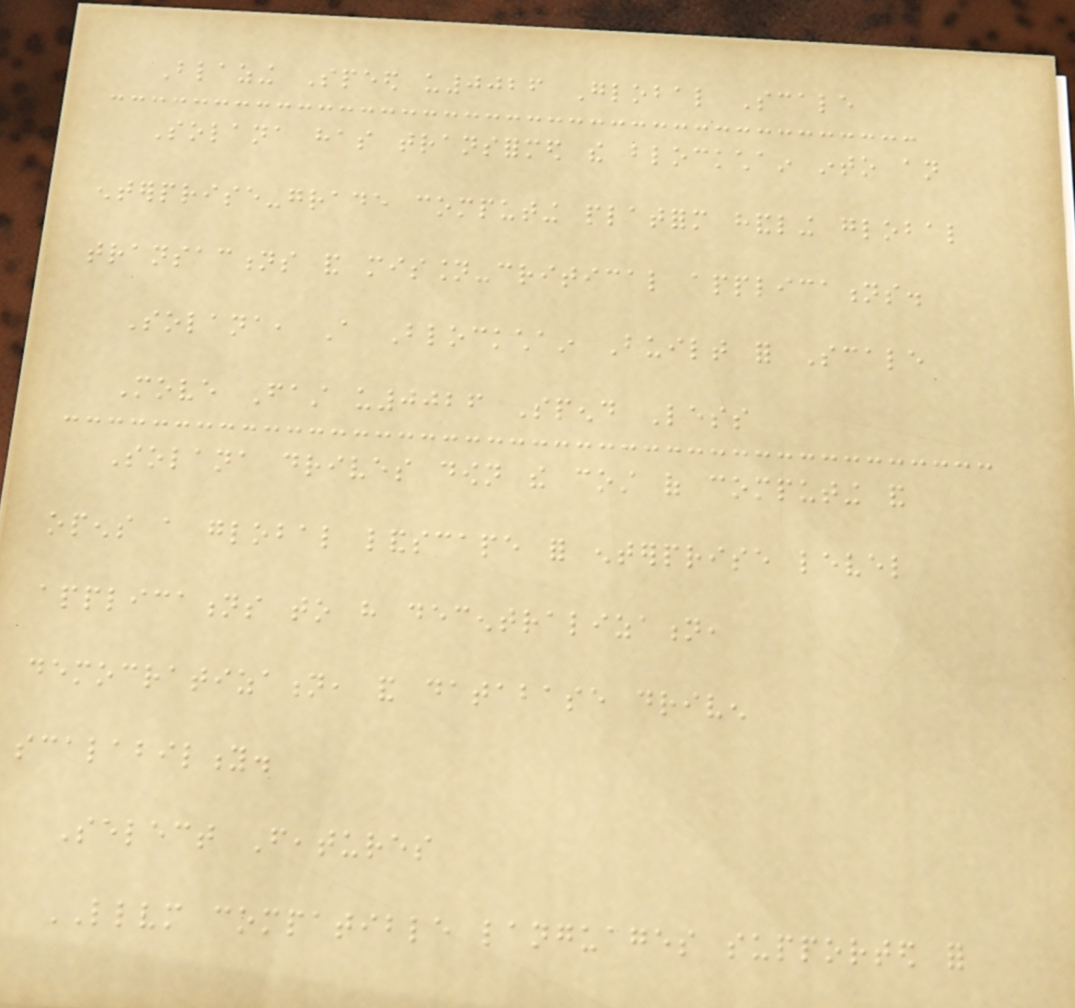Blazing Speed u0026 Global Scale
Solana has transformed the blockchain into an
enterprise-grade computing platform handling global
transactions and mission-critical applications.
Solana, A Blockchain Built for Scale
Move Fast u0026 Spend Less
Solana drives down the cost of computing and
opens a global landscape for enterprise level
applications to have decentralization,
democratization, and database driven
scalability.
Select Features
LLVM compatible languages supported for
